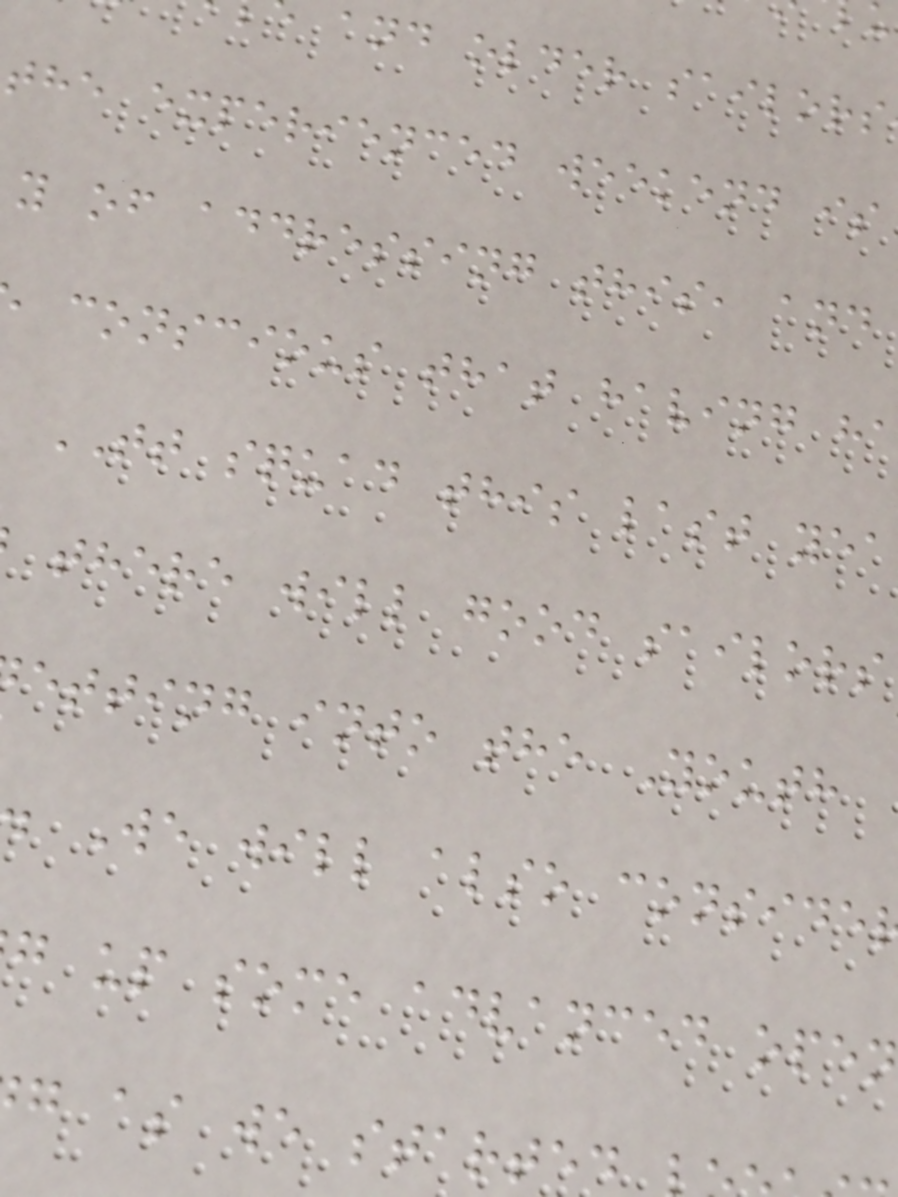and older sailors
the experienced weekend is
y of addressing this, and
conscious that having h
TT squad this last yea
there will good sailors
etting into the Youth
We will also conside
g up some advanced open
g as we started
